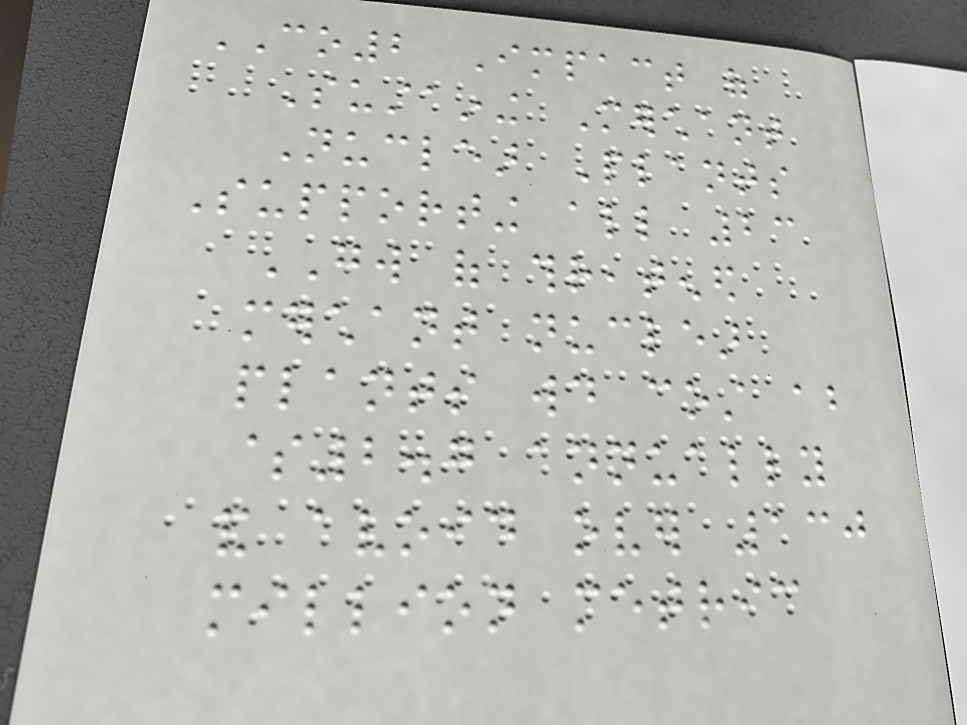CO2 Impact of
Sustaining Merchant
Nuclear Plants
Supporting all 23
GW of threatened
merchant nuclear
plants would cost about
$2.7 annually
and avoid over 130
million metric
